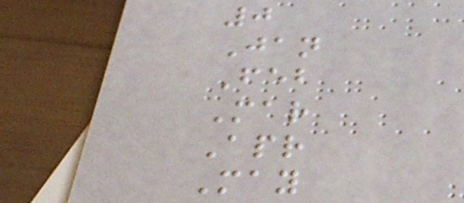0
Jan
Feb
Mar
Apr
May
